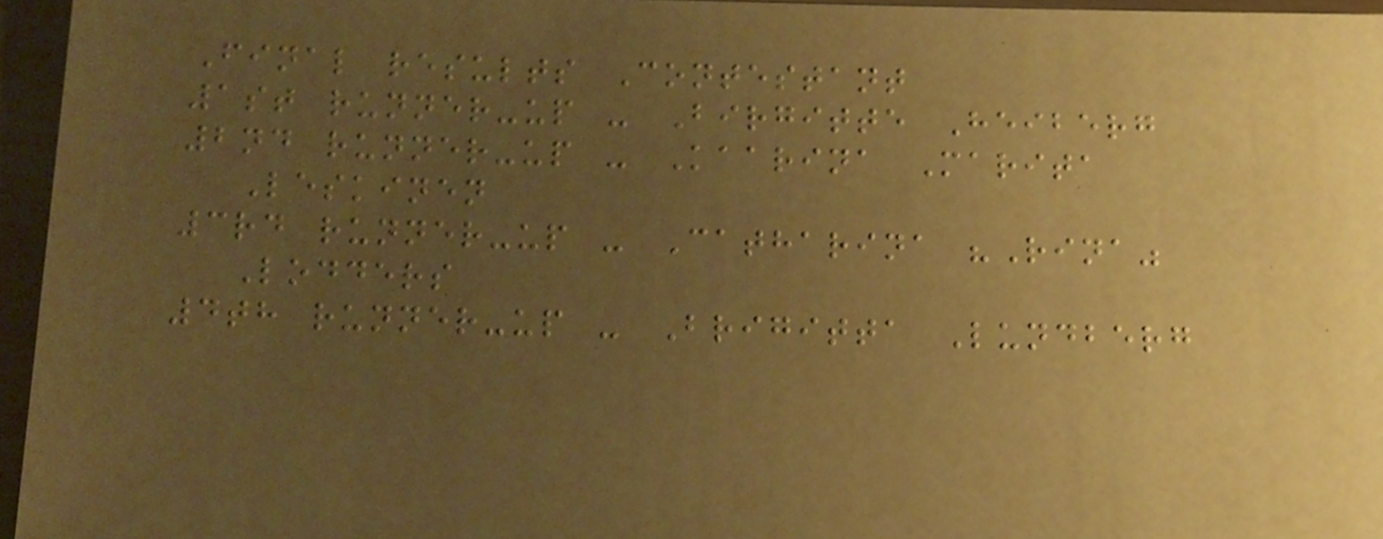Final results Contestant
1st runner-up - Birgitte Heiberg
2nd runner-up - Kaarina Marita
Leskinen
3rd runner-up - Catharina "Rina"
Lodders
4th runner-up - Brigitta Lundberg
